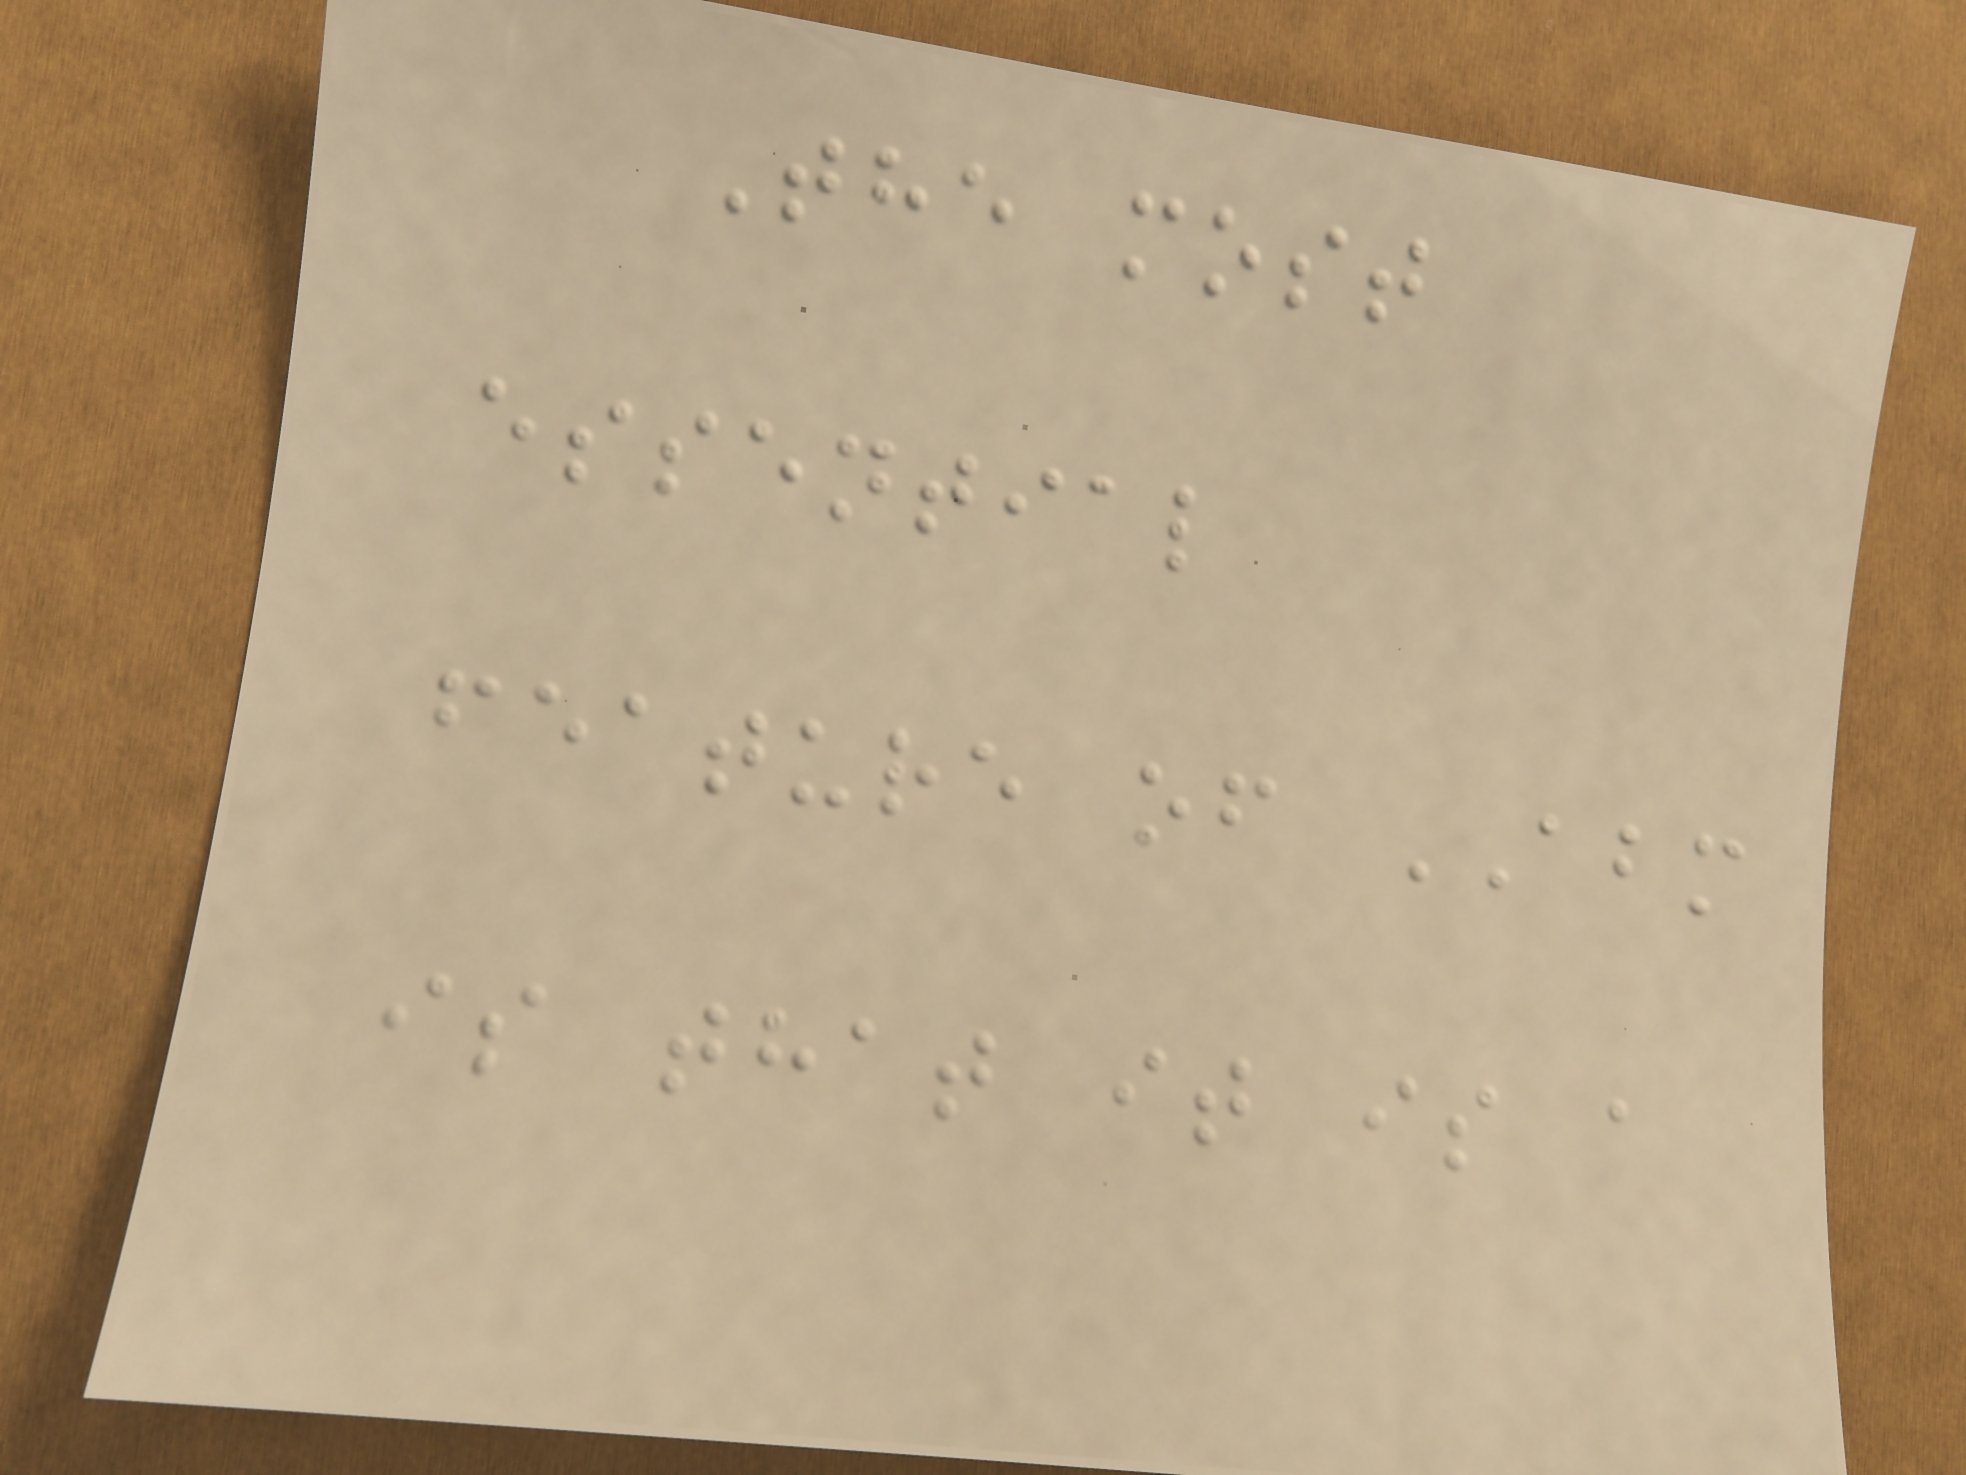The most
essential
feature of ABM
is that it is a
